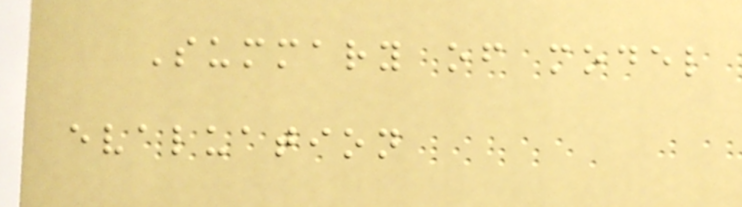Summary of model
evaluation
